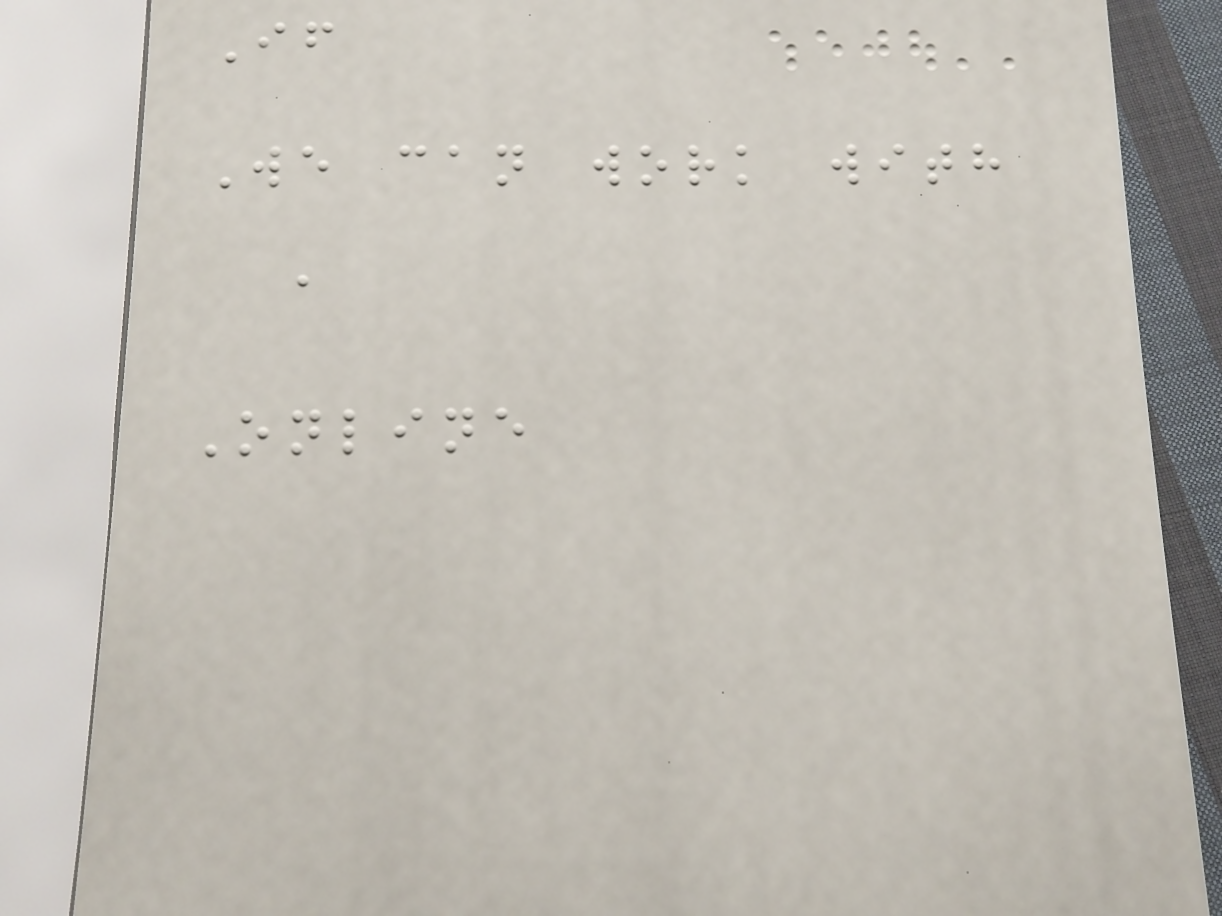If
We can work with
a
Online
